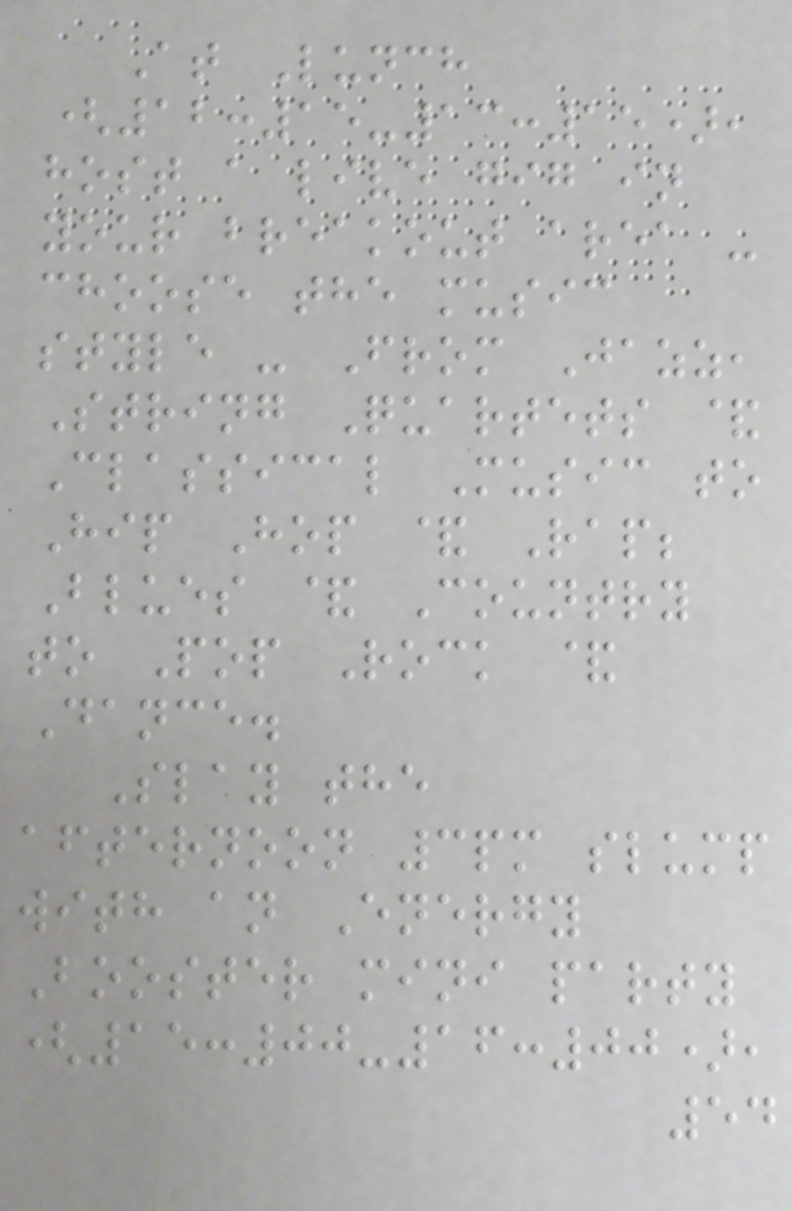At Lunch
(12:15-13:15),
host a live gig in
your breakout area -
choose the music
style - From Jazz,
String Quartets &
Classical Music to
Hip Hop & Rap;
Blues & Country
to Pop Rock &
Dance.
Slay the
afternoon 3pm slump
with an Energy
Booster mini party
(15:00-16:00),
54
